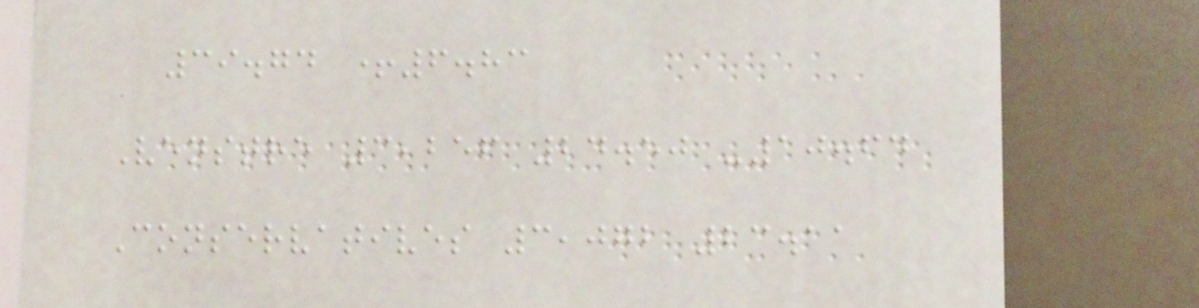39.74 +6.83
Venstre 3,256 24.50 -10.64
Conservatives 3,072 23.11
